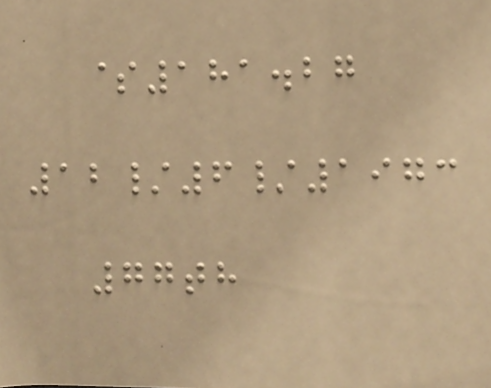$181.27
12/6/1973
77th
